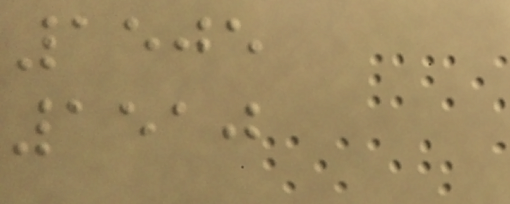1505
1510
